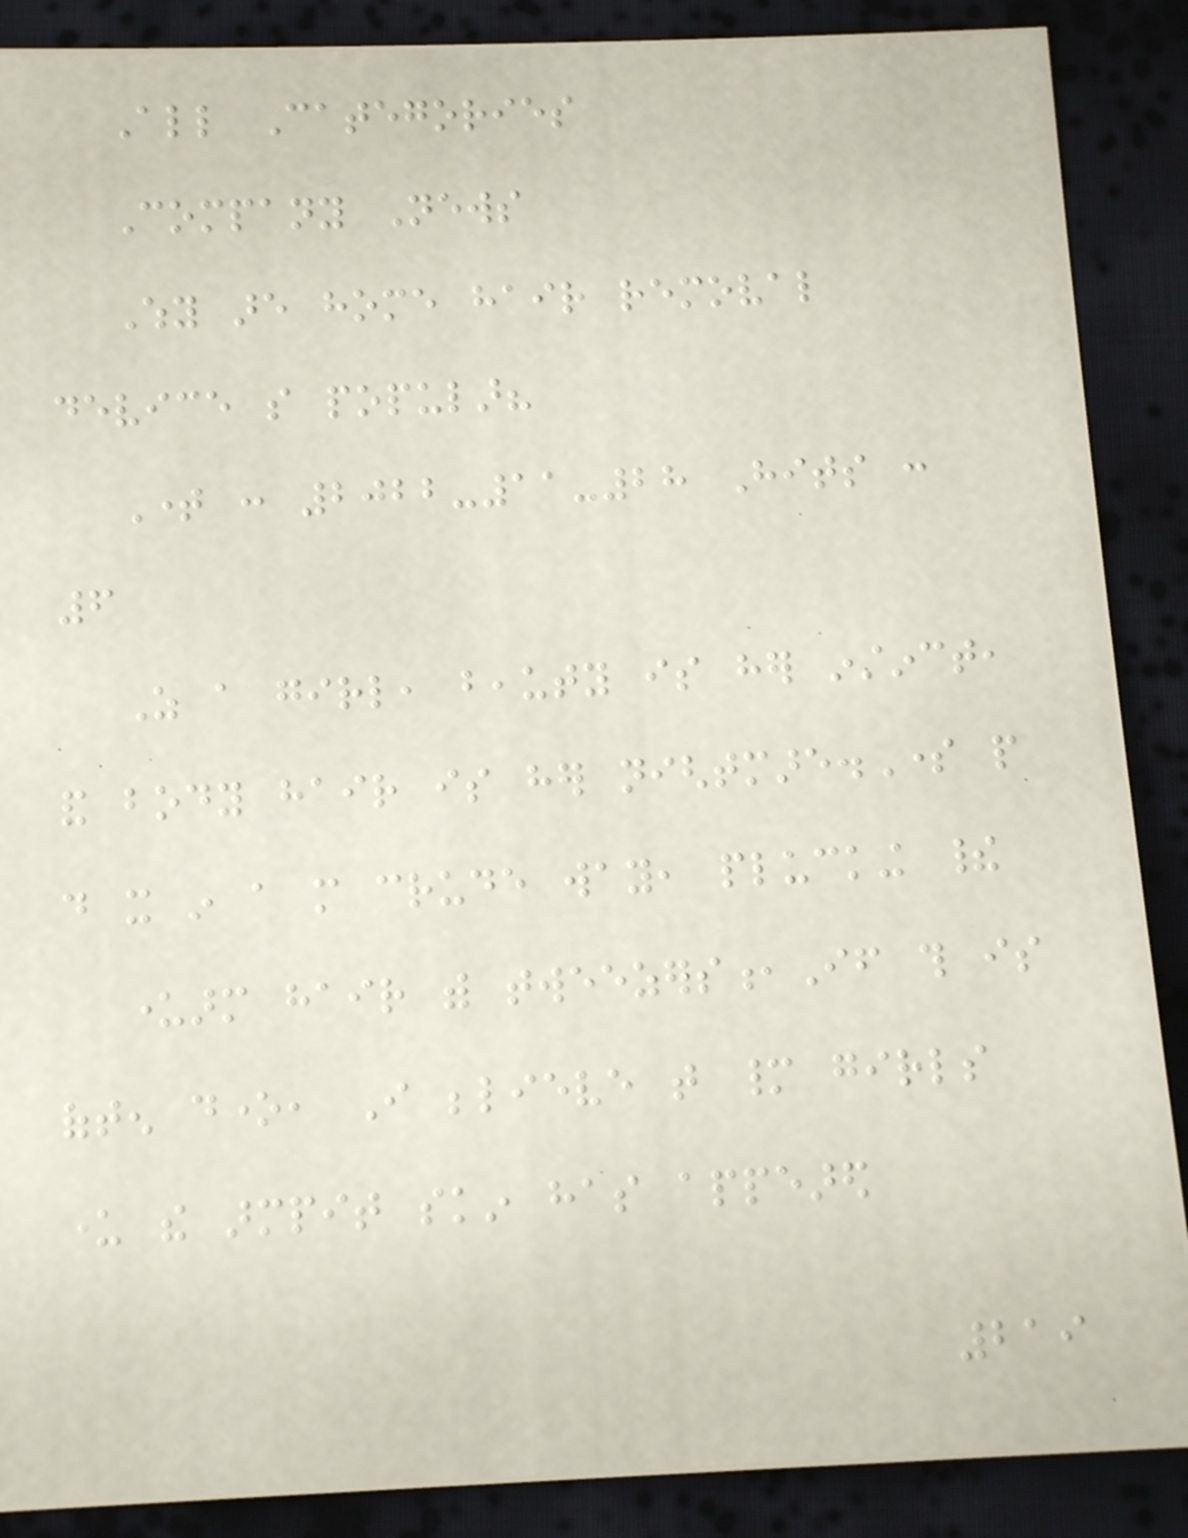All Categories
Company News
Why are home hair removal
device so popular?
Time : 2022-11-28 Hits :
6
As a girl, beauty is her instinct,
and body hair is her nightmare.Some people
do it in a more crude way, plucking their
underarm hair with tweezers,If this is
often done, I believe that many girls
under the armpit skin has appeared
219
